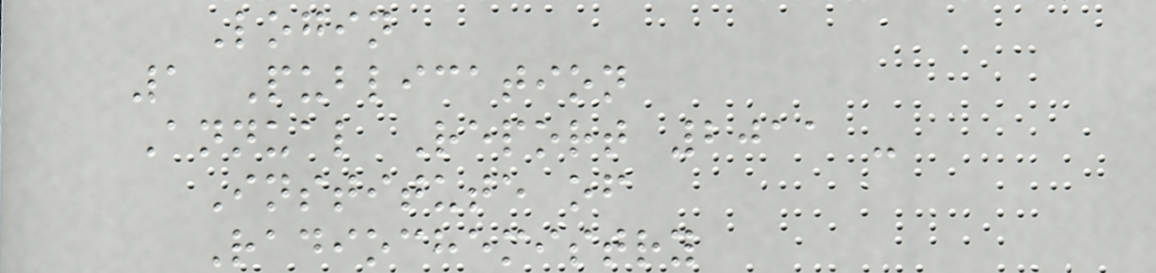Login
1 Publication
Annual Report 2011 -
Institute of
Radiochemistry
